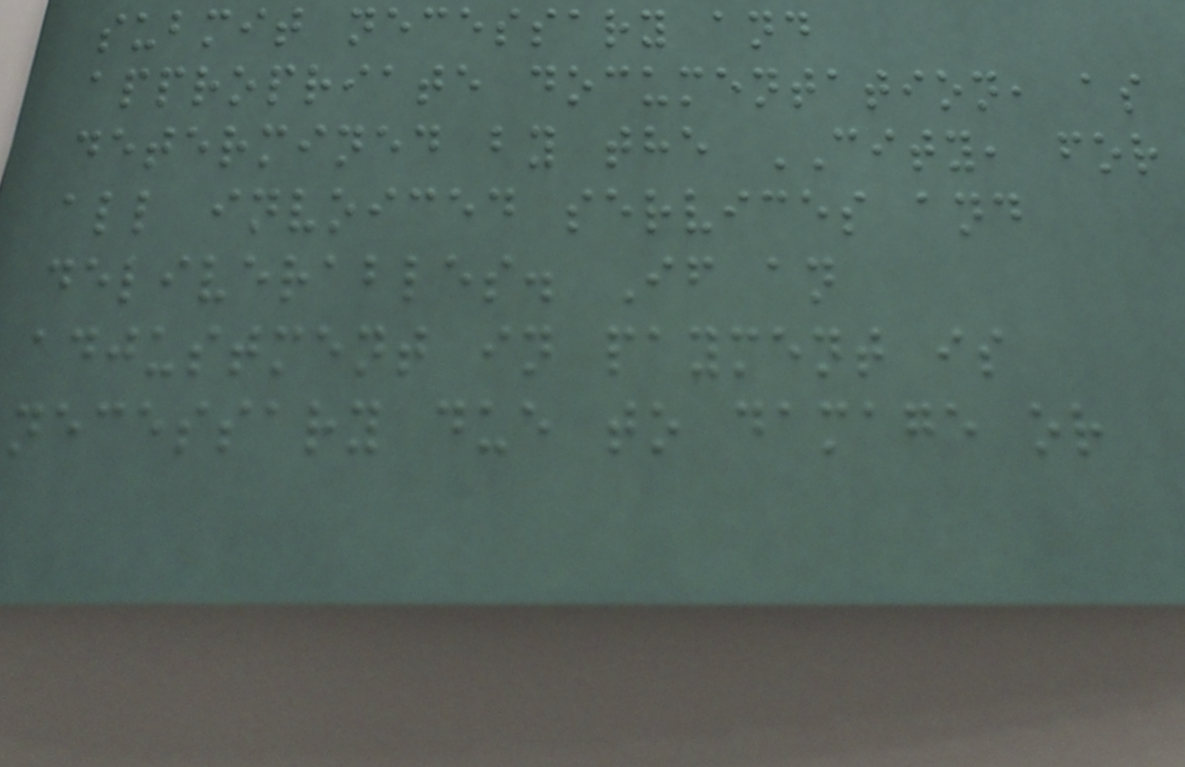submit necessary and
appropriate documentation, as
determined by the CITY, for
all invoiced services and
deliverables. If an
adjustment in payment is
necessary due to damage or
